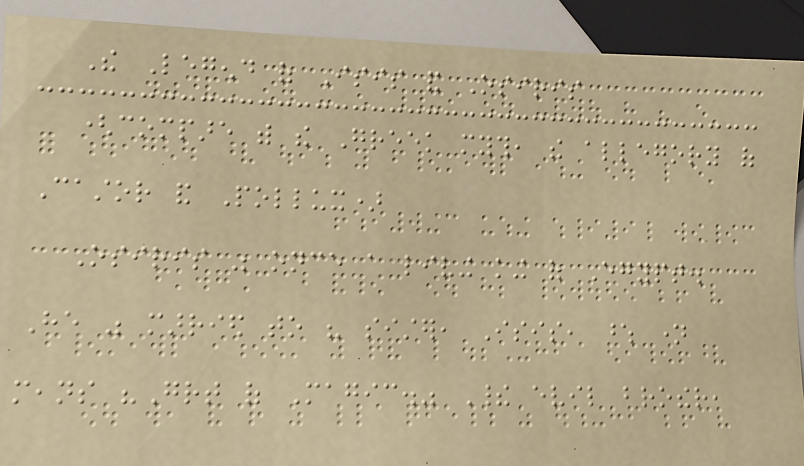The Legend of Isis and Osiris
(compare with the Greek myth, the allegory of
Castor and Pollux)
Osiris was once a living king of Egypt.
He was married to his sister, Isis, whose name
means "Great of Magic." Their evil brother,
